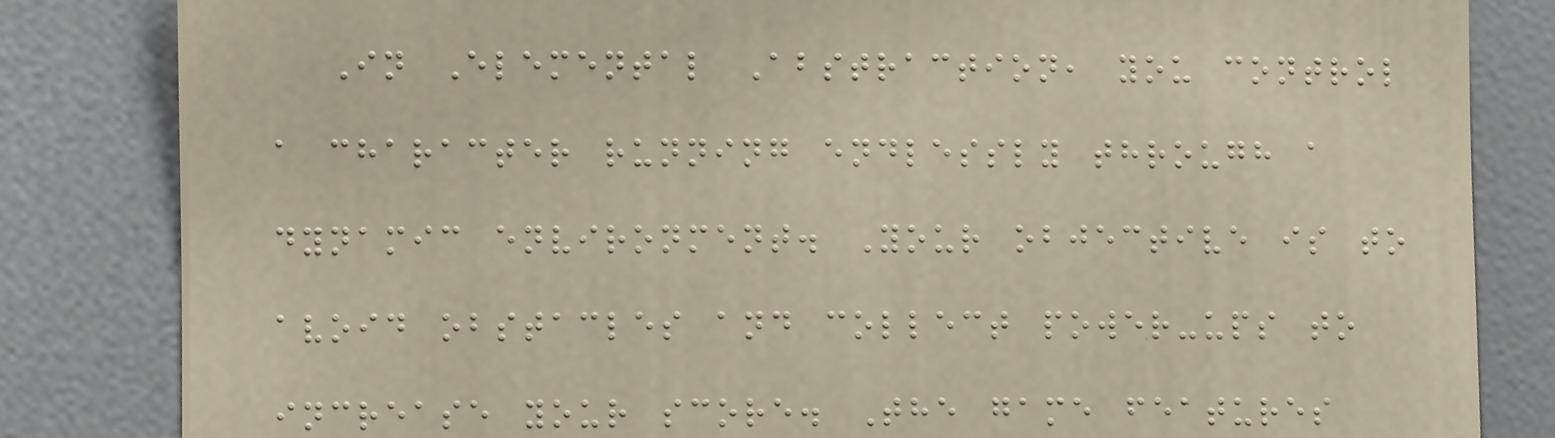In Elemental Abstraction, you control
a character running endlessly through a
dynamic environment. Your objective is to
avoid obstacles and collect power-ups to
increase your score. The game features
